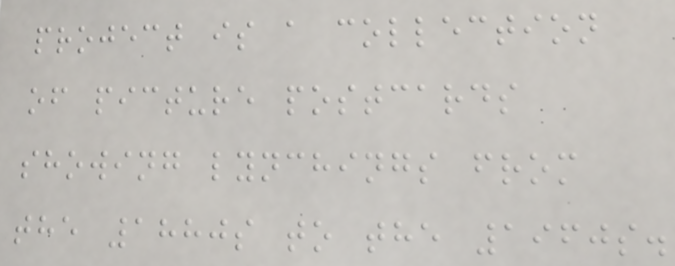project is a collection
of picture postcards
showing lynchings from
the 1880s to the 1960s.
